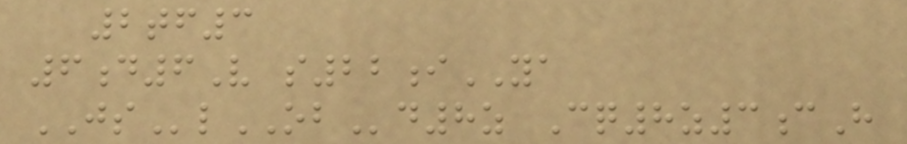2tf3
6d6V s22iYA
JSlOBd8z Cq8z3cH
